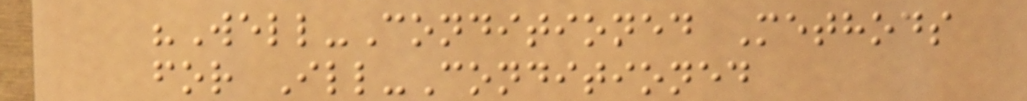"Well-Conditioned Methods
for Ill-Conditioned
